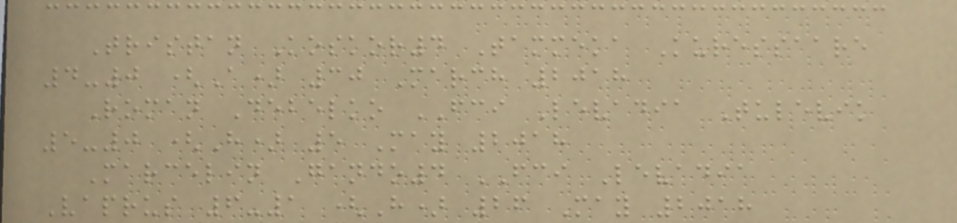Tristan Koskor4 Tammeka Kuressaare
4-0 (A) 30 March 2018
Roman Debelko FCI Levadia Tulevik
5-0 (H) 5 May 2018
Marcelin Gando4 FCI Levadia
Vaprus 6-1 (H) 26 May 2018
